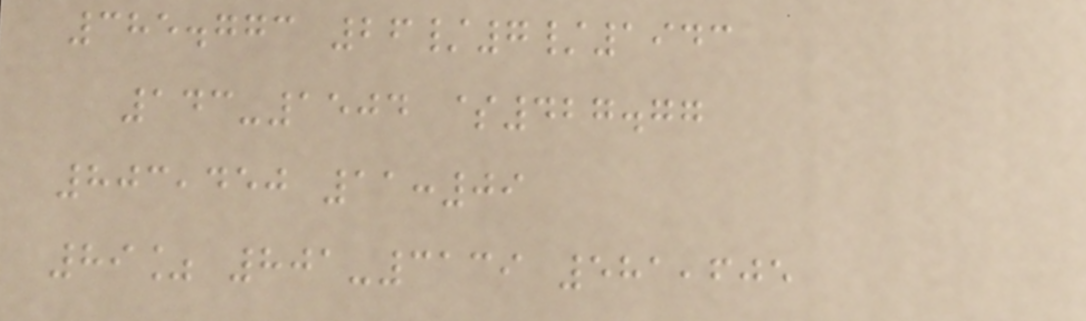385.773 26/7/1943
143-1504 $427.77
803,450 11:09
89% 801-3139 581,605
